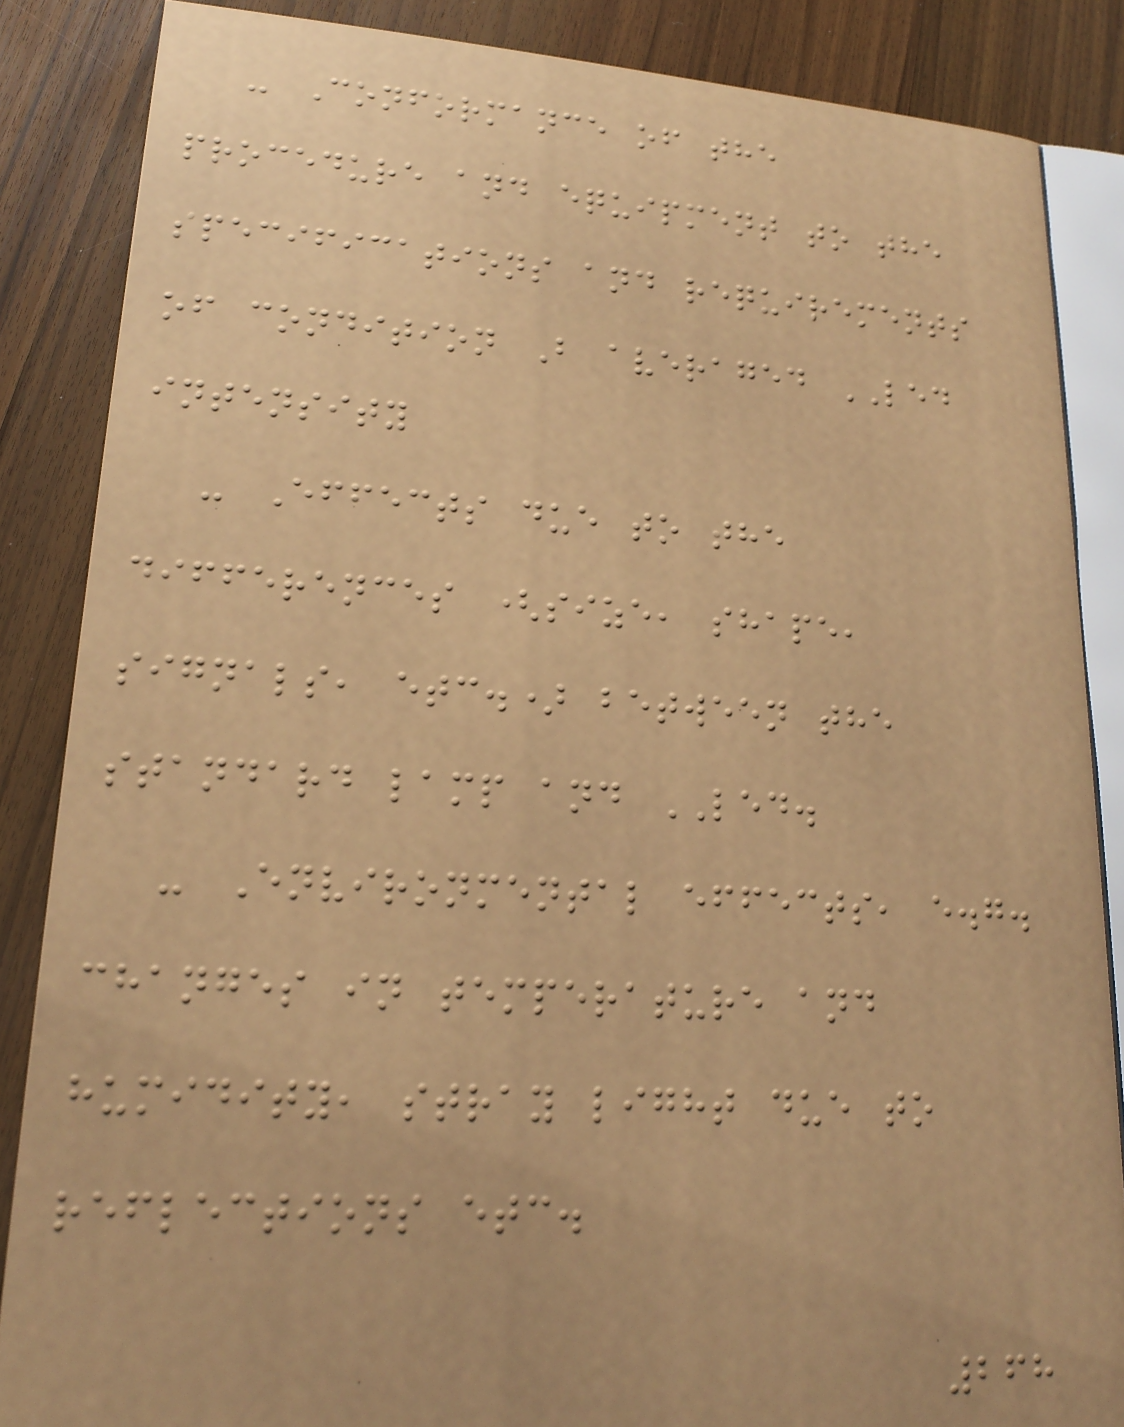- Conformance of the
procedure and equipment to the
specifications and requirements
of condition B averaged LED
intensity
- Effects due to the
differences (size, shape,
signals, etc.) between the
standard lamp and LED.
- Environmental effects, e.g.
changes in temperature and
humidity, stray light due to
reflections etc.
268
